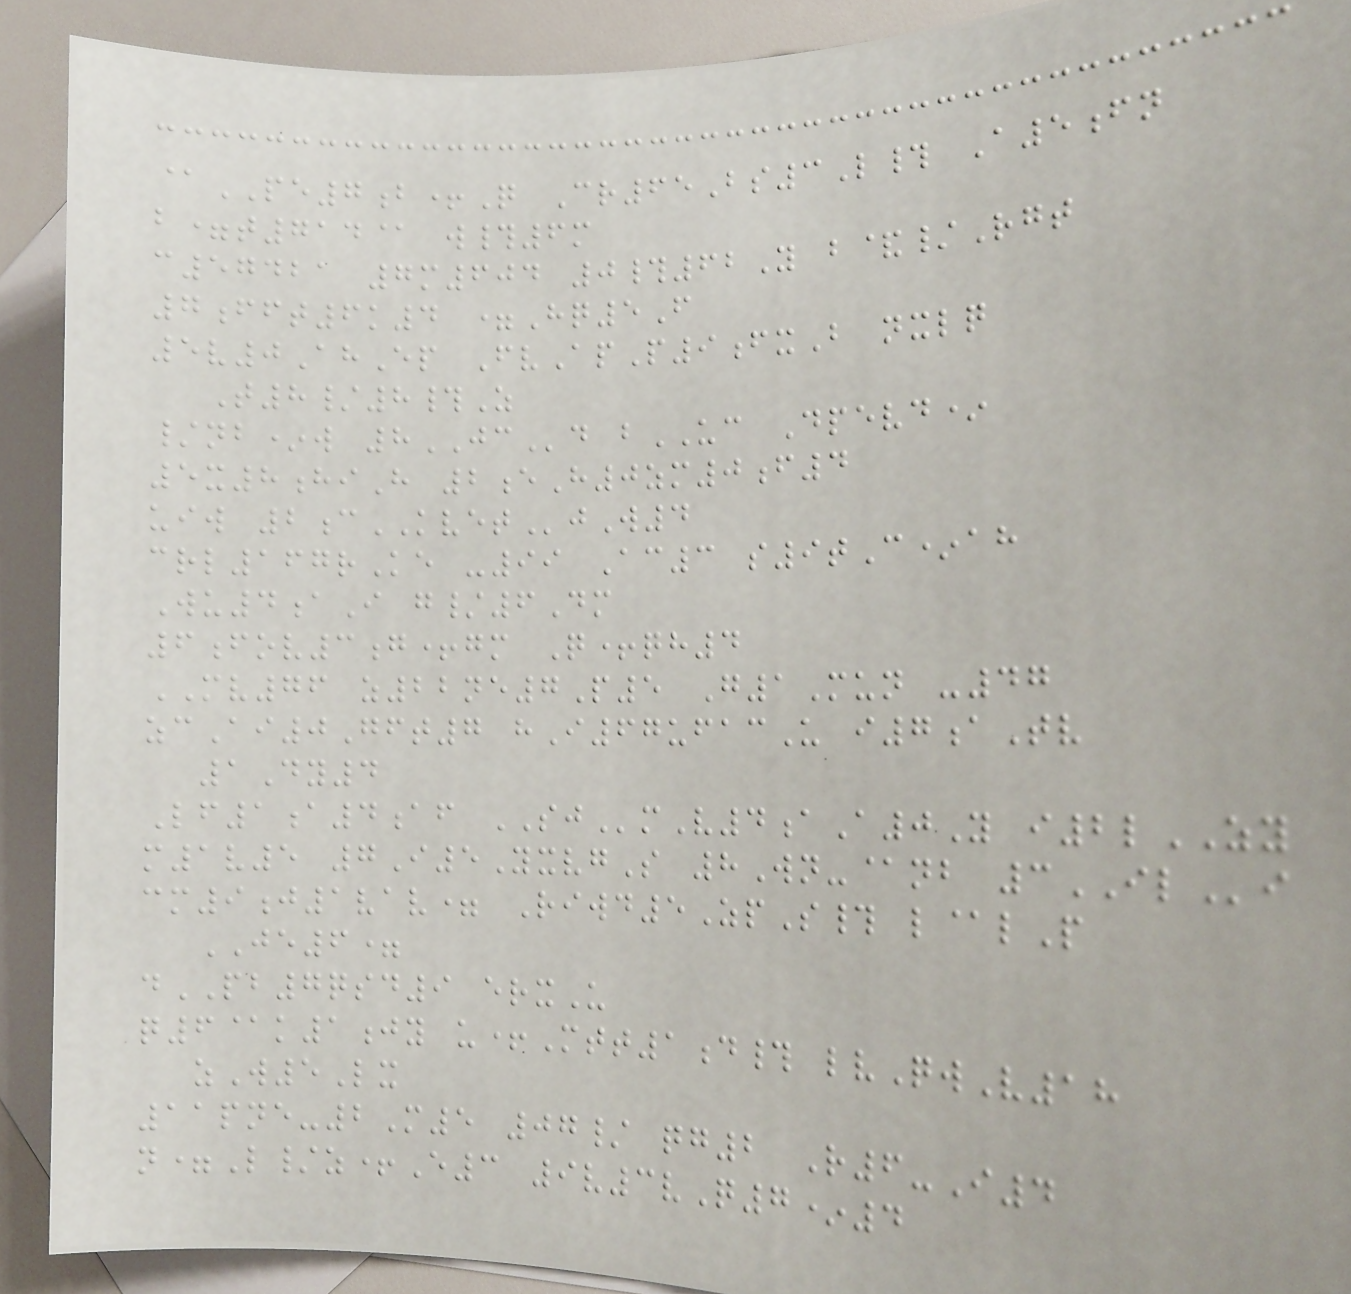@PE7b+Q Cr65Bs3L# A5fn
b=t714@ w#6m
c57421 7m604 0#62Y b&/Rgt
7fft6k4 =Hq5F
5v0AhEp FvApP9fxB nxlq
T8/8#Z
/nb*w 8JCd bUC Dpevd*
5x8hiH 2eH0zm0f4
uiw 2cKVETjW4
crl167rKe -99 Ac3 s9tC*ah
Wu4aI g/6Dm
6fov3g+gm Q+qh4
MV76 z22ne7P5 G1Mun -47
zcAi0Gft7 hI67ufacU i7aTv
1Dy4
Lf1a4af SJmV4aA0Y i2lZY
m1v5 7I5YxvgS 8Wn-@nb 3ILi
cm9j1vav= Riwd5ZpS# l@lP
JE6=
dPB7qsd9 erxU
q6@k1jy u+Mtt1d# lvQwV18
zW5Lx
11pne-2M5 07/ qg2 R6-I4
n=L/z+E3 9v3vQ7*4
